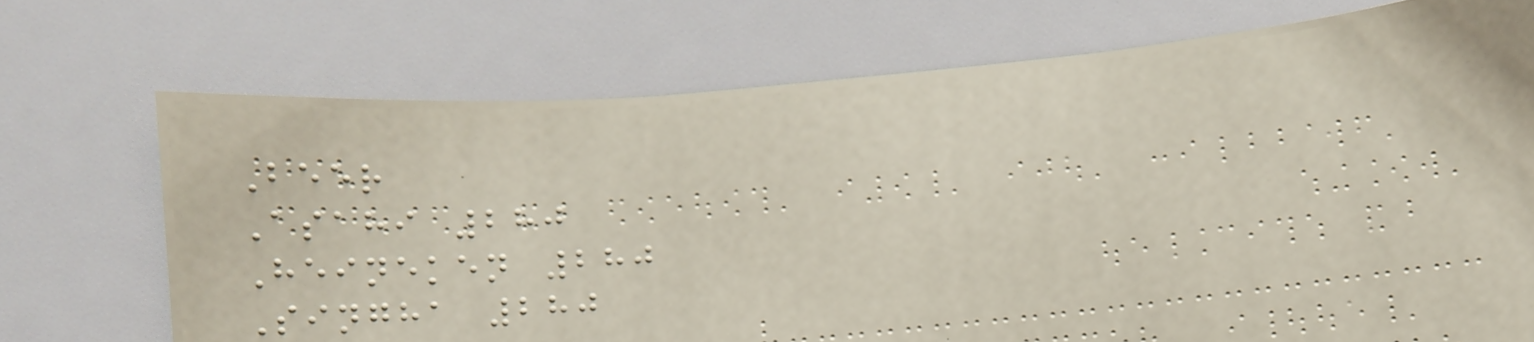Beer
Asahi 280
Heineken 280
Singha 280
